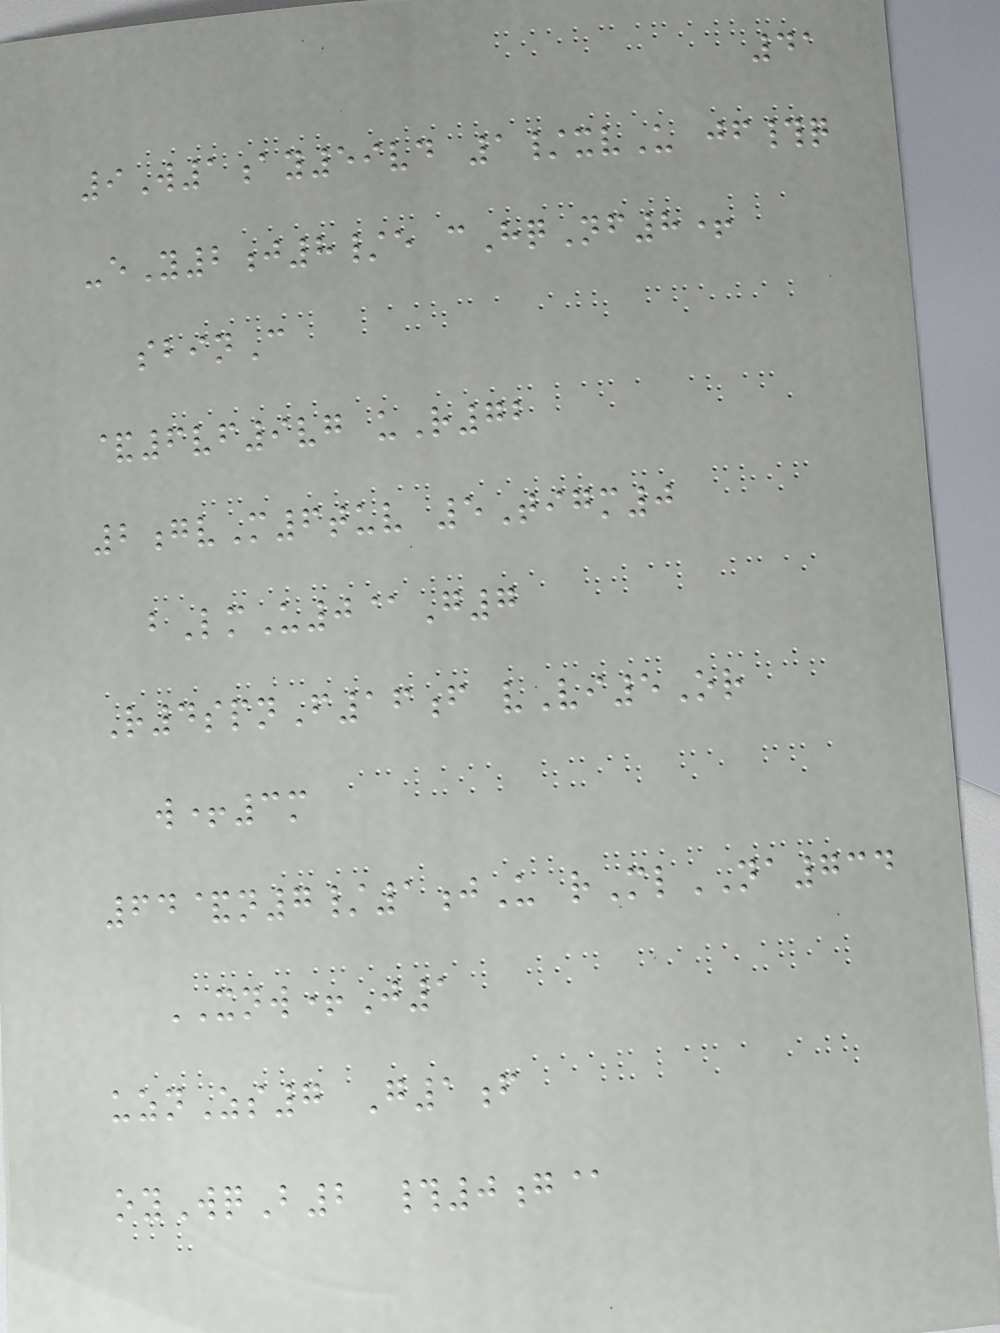41
9W1ay59vd 1/xvU jf#q
-eY2j8/e cHqNf8+
sbinC
&6vf9vg uR72
2gvM6tuv 5Tigm0
bLmU0@G7
R4spnF16f vVi5Or
w+3m
64&n7/1jU rMlNA734
XNW+J1
uznZs7 G1f
oyWqB2 #0g@
